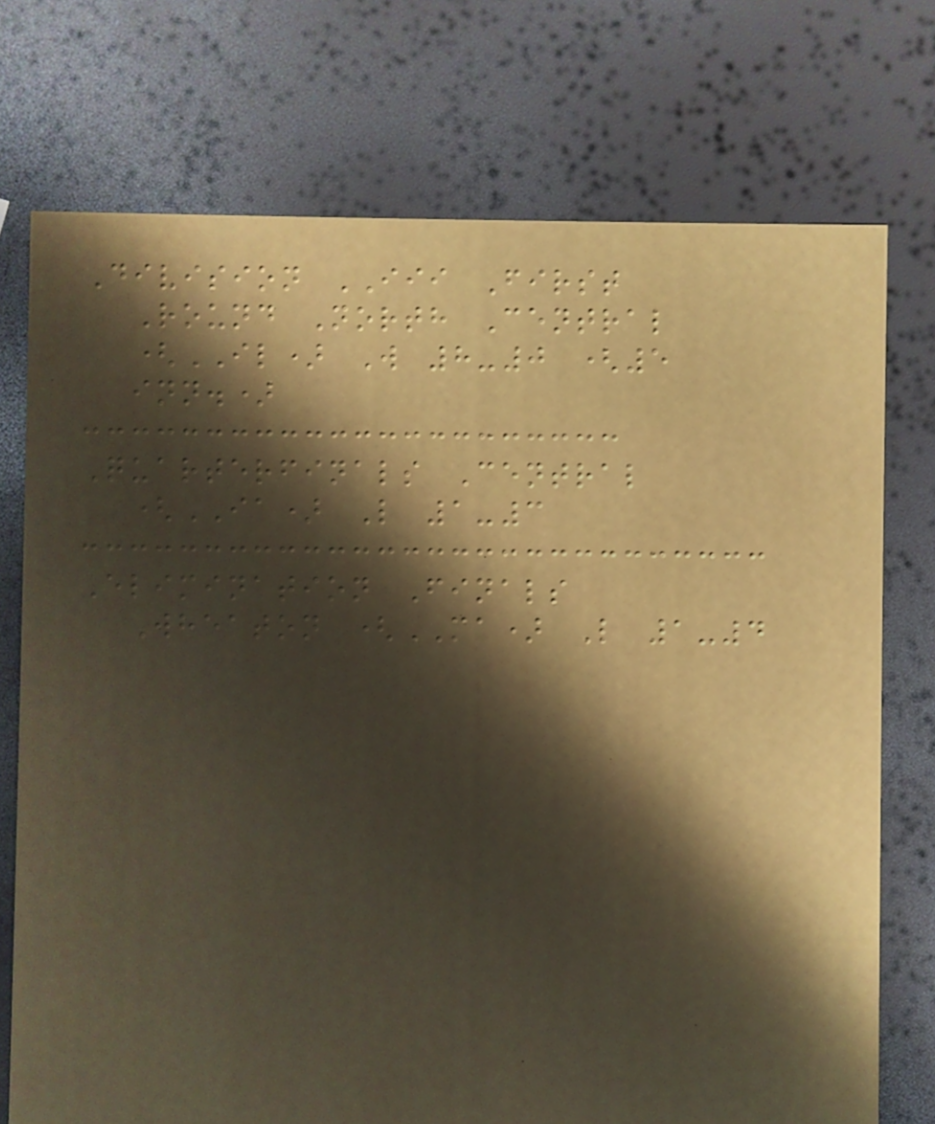Division III First
Round North Central
(IL) W 8-0 (5
inn.)
Quarterfinals Central
(IA) L 1-3
Elimination Finals
Wheaton (MA) L 1-4
